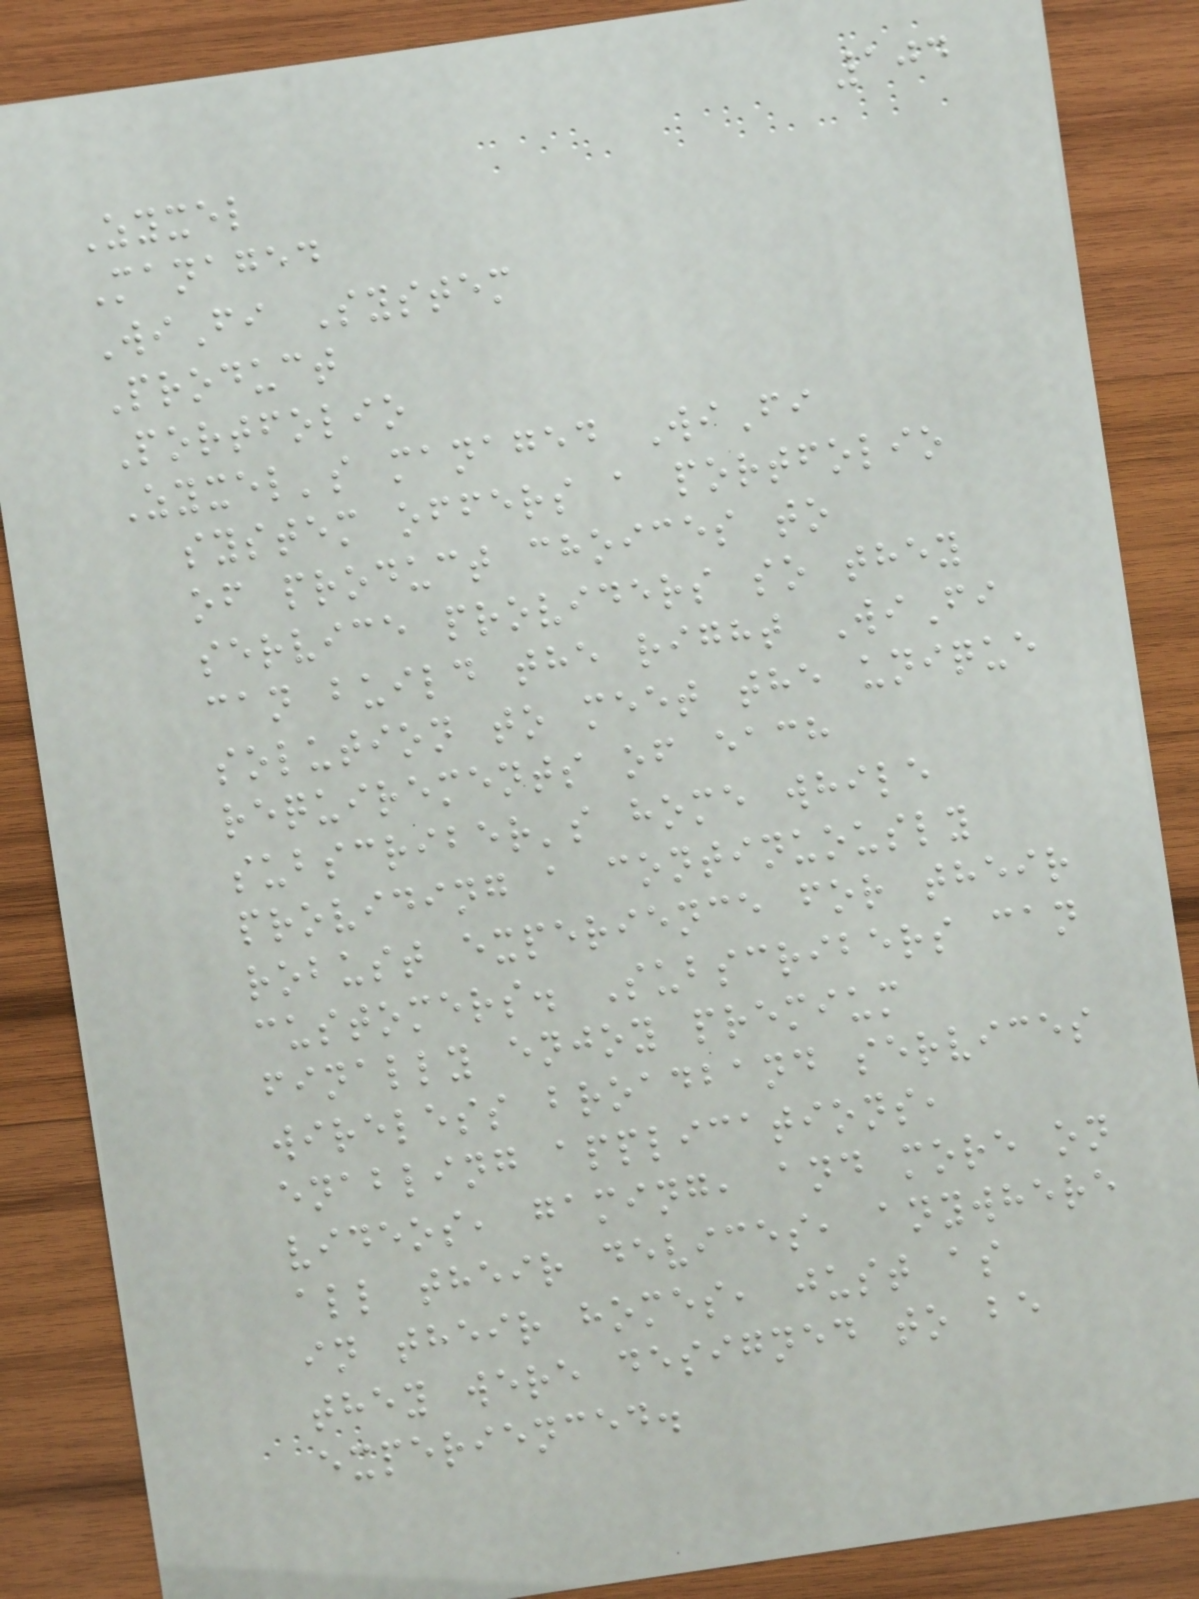104
Zyxel
Managed
WiFi System
Product
Portfolio
Zyxel's managed WiFi
system offers a portfolio
of product choices to
service providers so they
can build the right WiFi
solution to meet the unique
requirements of each
subscriber's home while
providing a continuously
robust experience for their
customers. Subscribers can
finally enjoy premium
wireless broadband services
enabling applications,
videos, gaming, and more on
all their devices, anywhere
in their homes, just as
they were designed to be
experienced.
